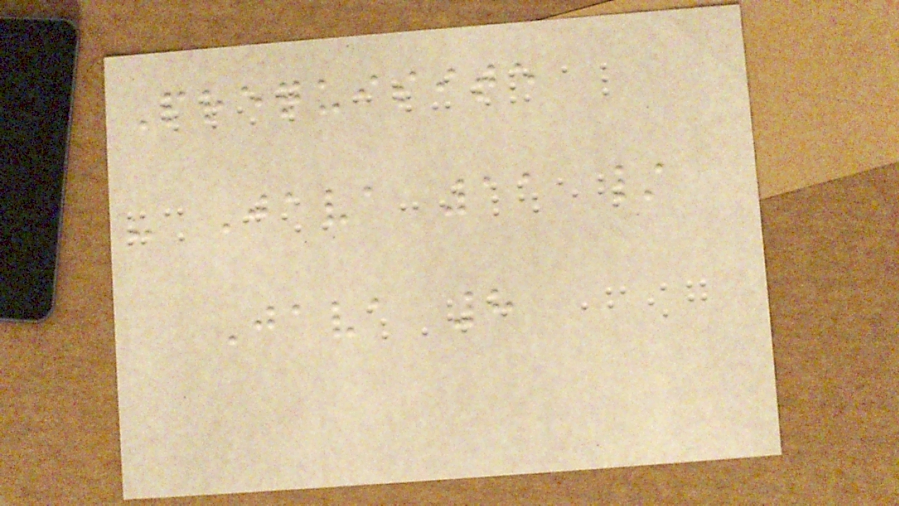Prequisite
- Java 11 /
Java 8
